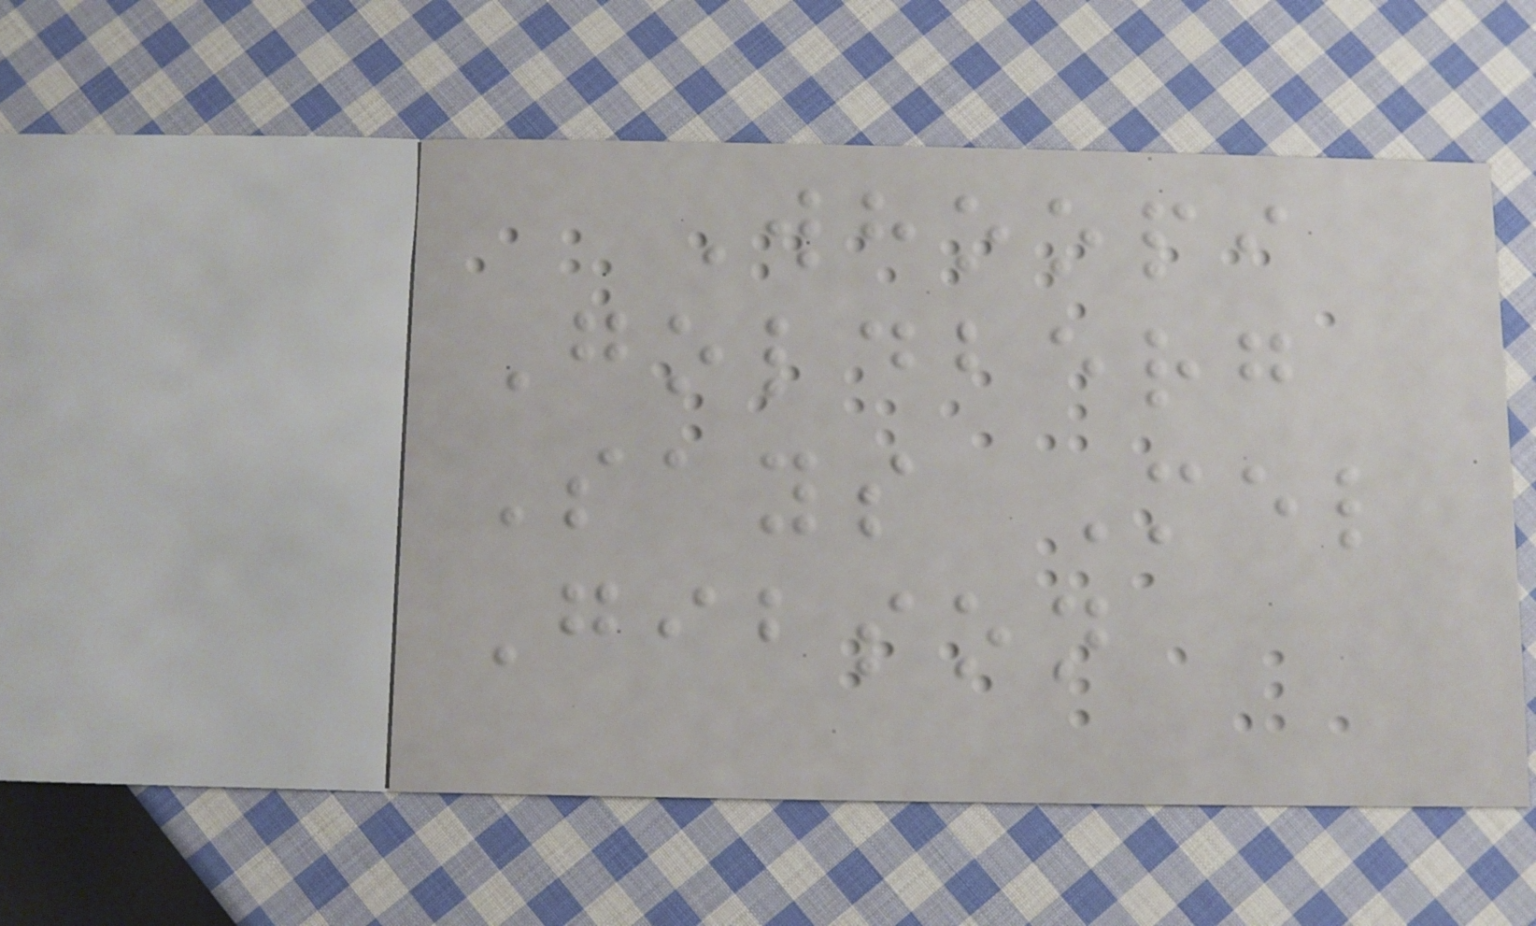Whoopi
Goldberg
Says Mel
Gibson
